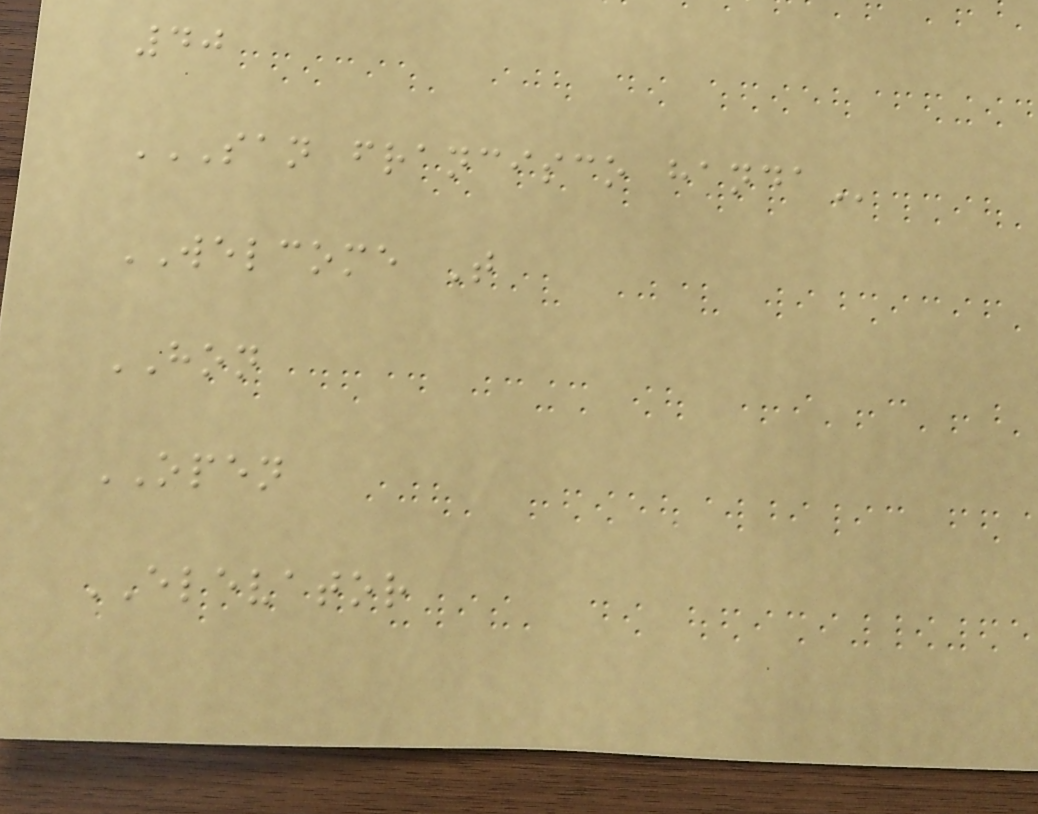40
SAN FRANCISCO HANDA
WELCOME T
HON
OPEN
ELEVATOR
